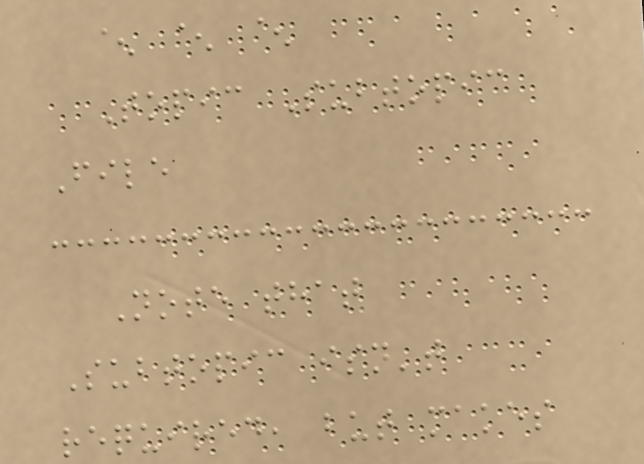^ ^ ^
Topic Subtopic
File
Note that
Subtopic isn't
required, but makes
